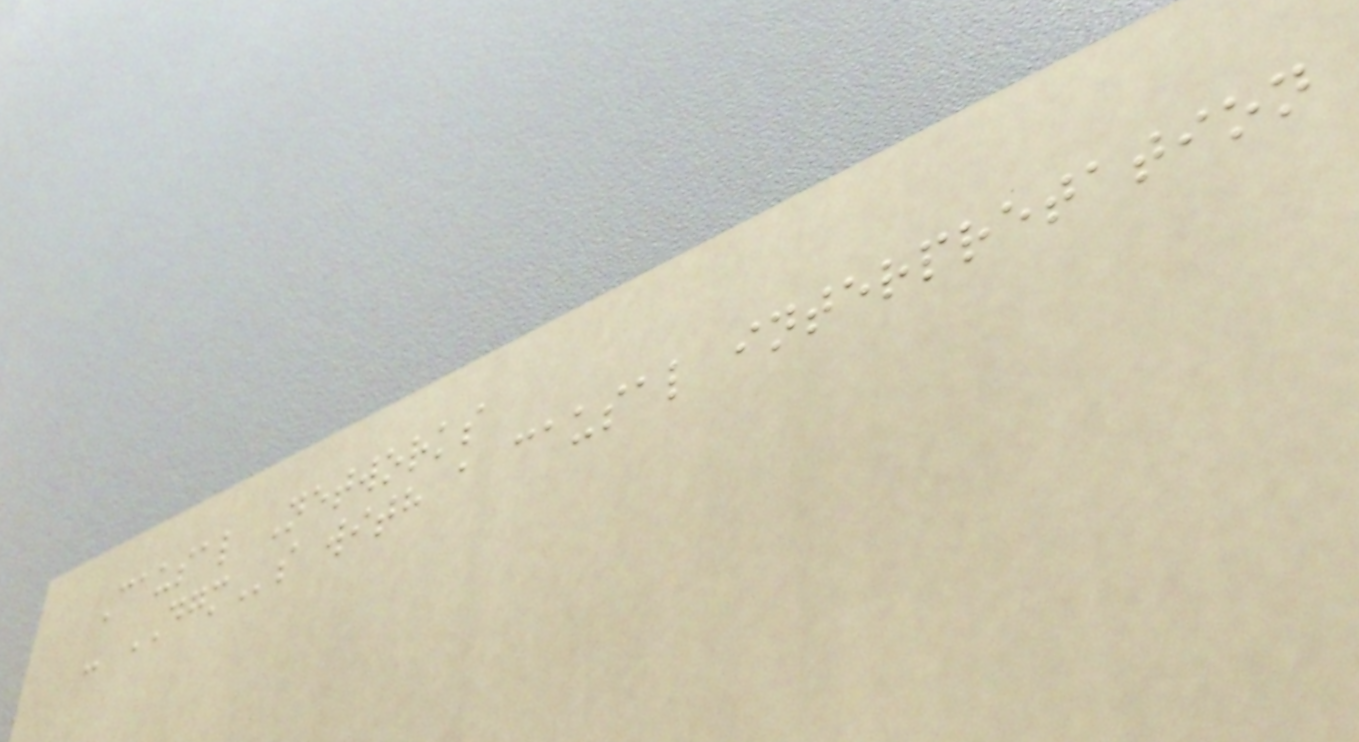Causal Networks
- DGMs with a causal interpretation
